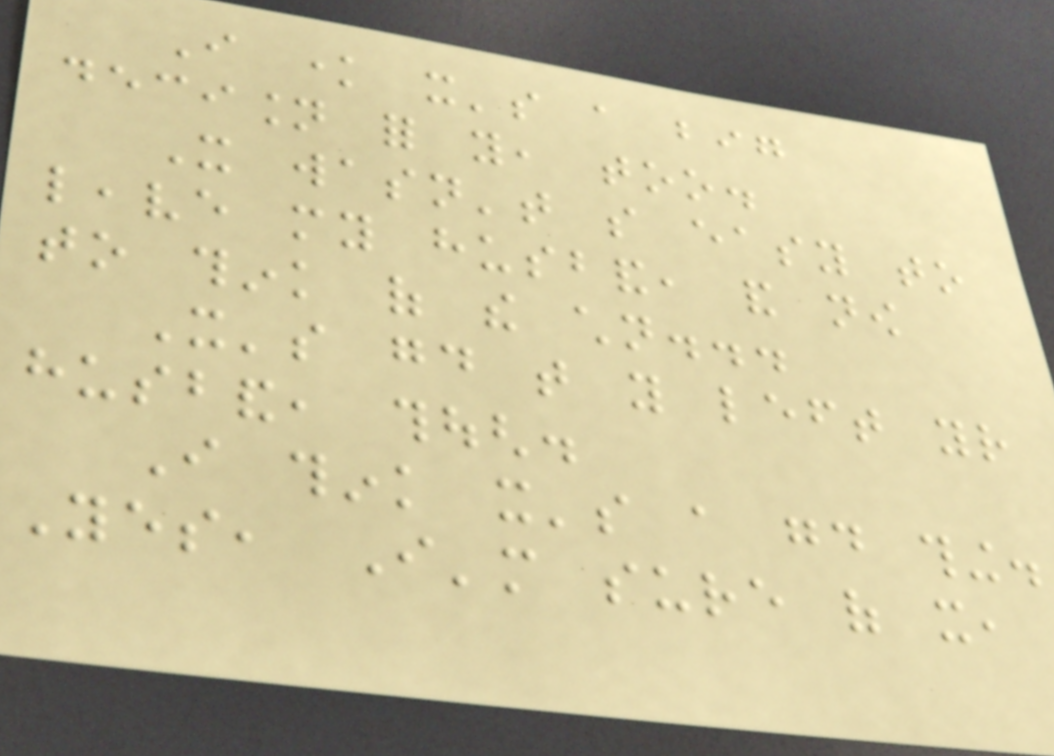I know it's a big
decision for you, too.
It wasn't so easy to
leave my husband, and now
to think of the children...
It's good that you left your
husband, though.
I think it's a good thing.
Yes, I'm sure of it,
